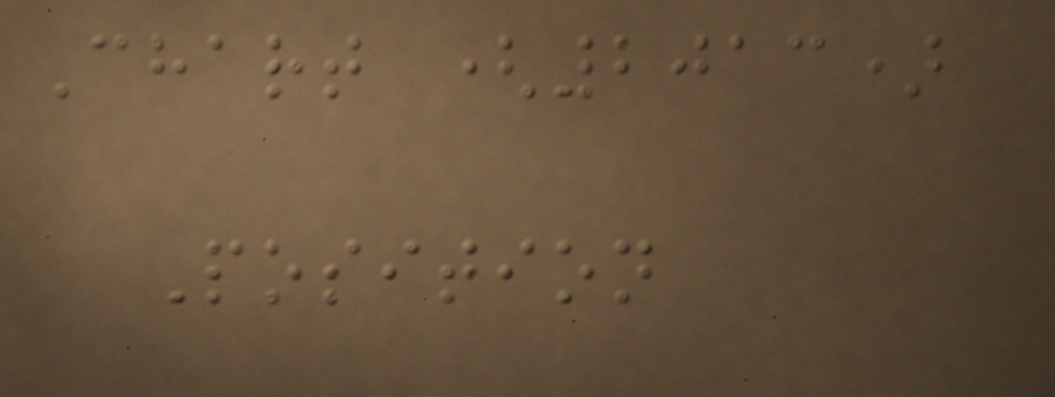Chart (2013)
Position
